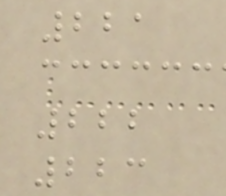221
222
223
